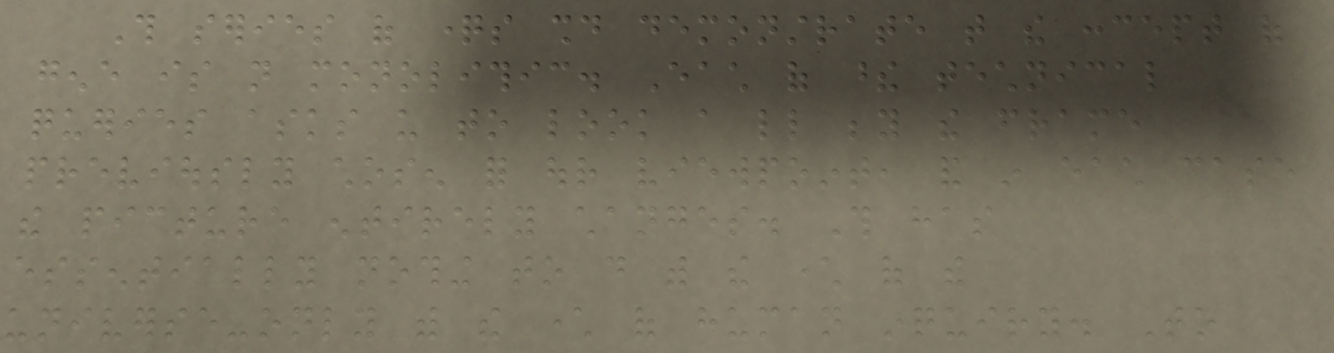This series of questions should demonstrate that the concept of
gene is not monolithic. Each of these technical
queries asks us to look a little beyond the frame
previously chosen for our viewpoint, and in each case
the picture entirely changes. This has
essentially nothing to do with the character of the
universe-only with the character of human inquiry. To
